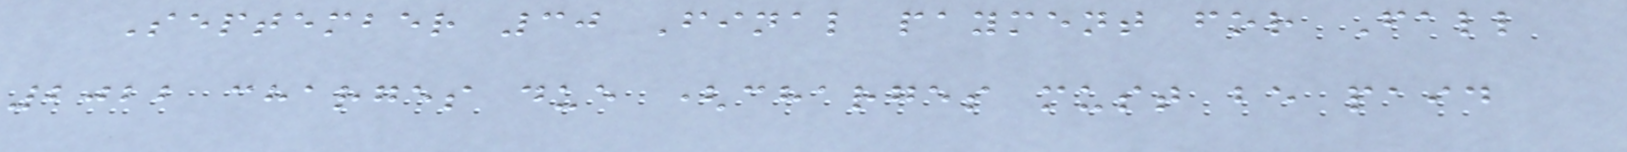September 30 Final payment for Fall
2022 charges due (charges must be paid
